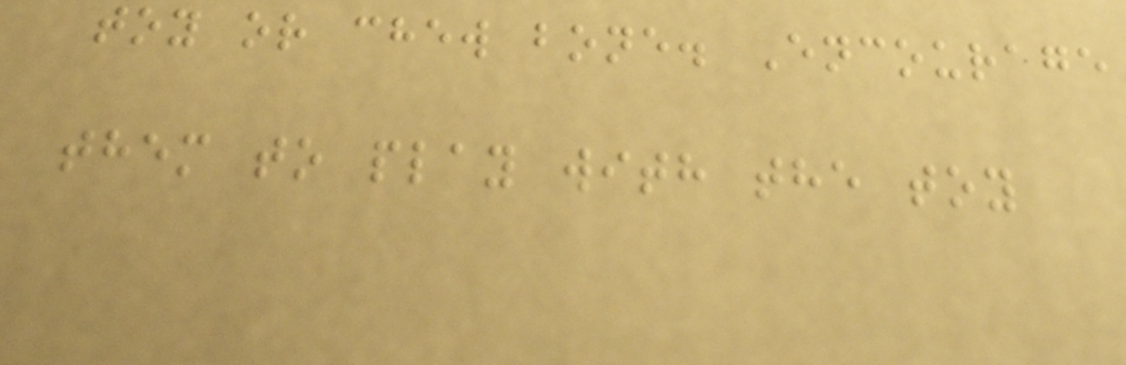toy or chew bone. Encourage
them to play with the toy
